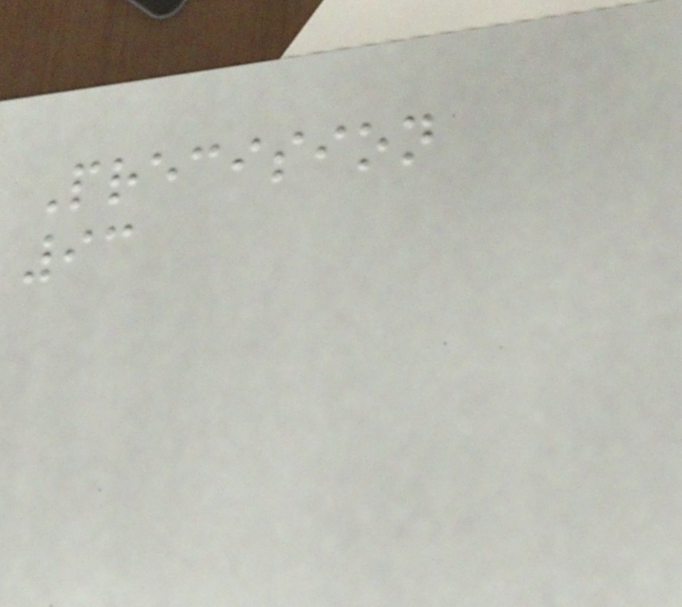Precision
93
